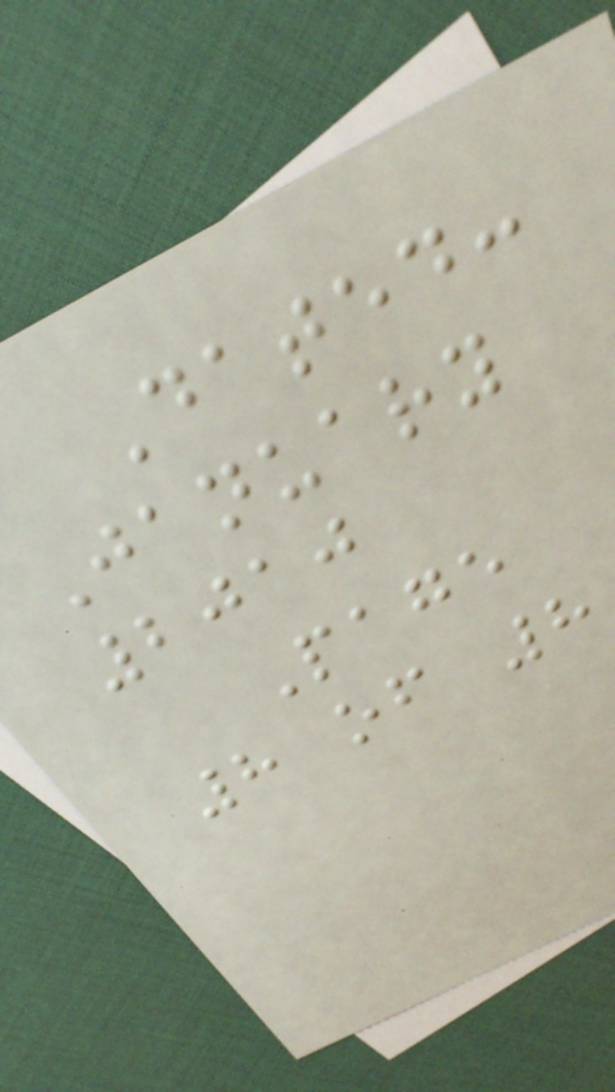Dated:
January
2010
Page
8 of 8
